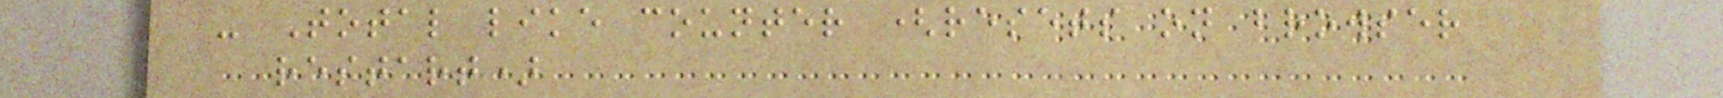- Total like counter (resets on browser
restart)
